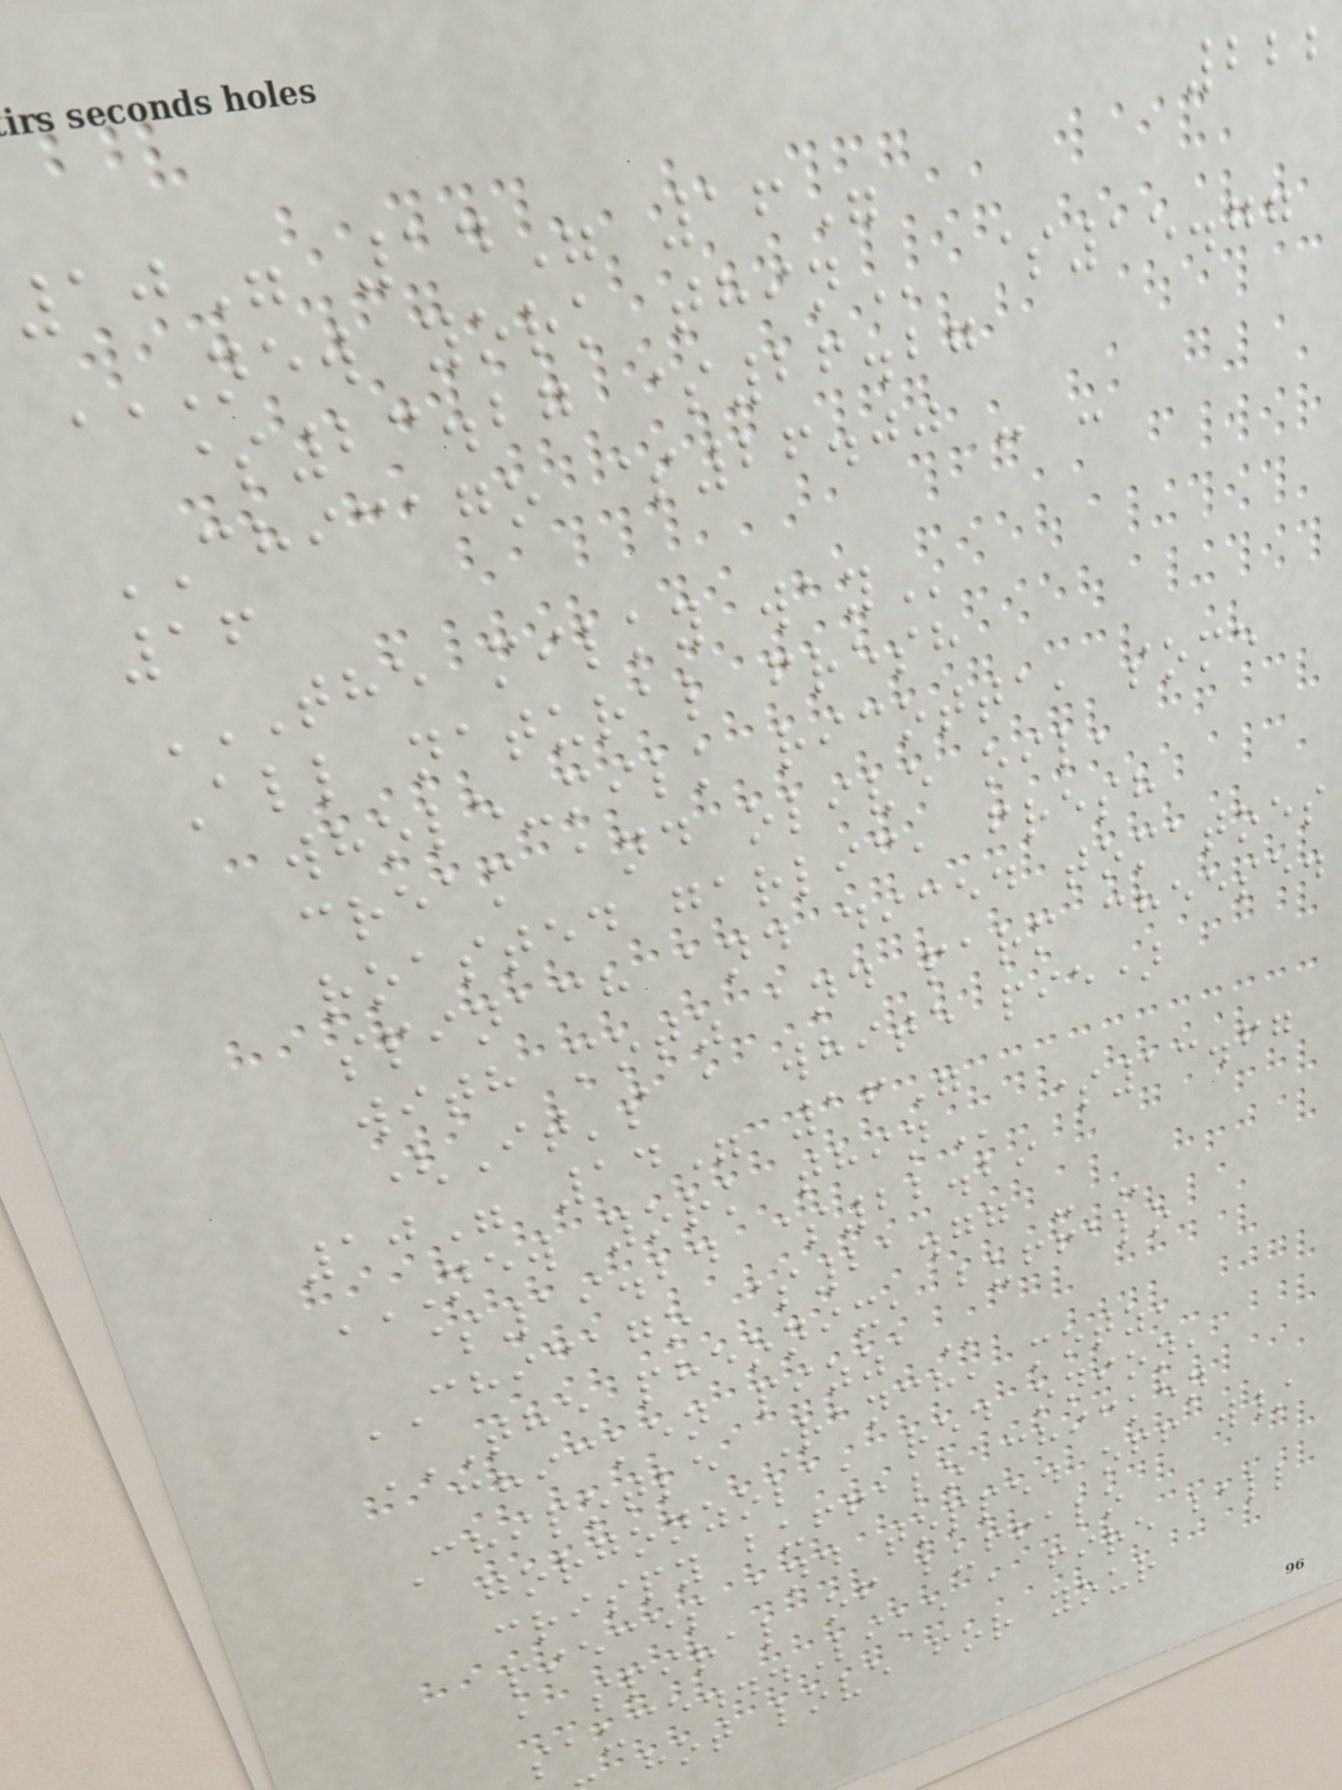222
10" 14" 16"
NEW YORK THIN $15.77
$23.27 $26.27
CHICAGO $26.00 - -
16
THE MILKY WAY
All natural fresh
whole-milk ricotta, some
cream and olive oil,
roasted garlic, fresh
spinach and diced tomatoes
with motz and parm cheese.
(It's a white pie)
10" 14" 16"
NEW YORK THIN $13.67
$19.24 $22.29
CHICAGO $21.77 - -
THE PHEONIX, BUFFALO
chicken
Chipotle Ranch, motz,
gorgonzola, red onion,
crispy buffalo chicken
pieces and topped off w/
a spiral of buffalo
sauce...Like a fire ball
hot love for your
